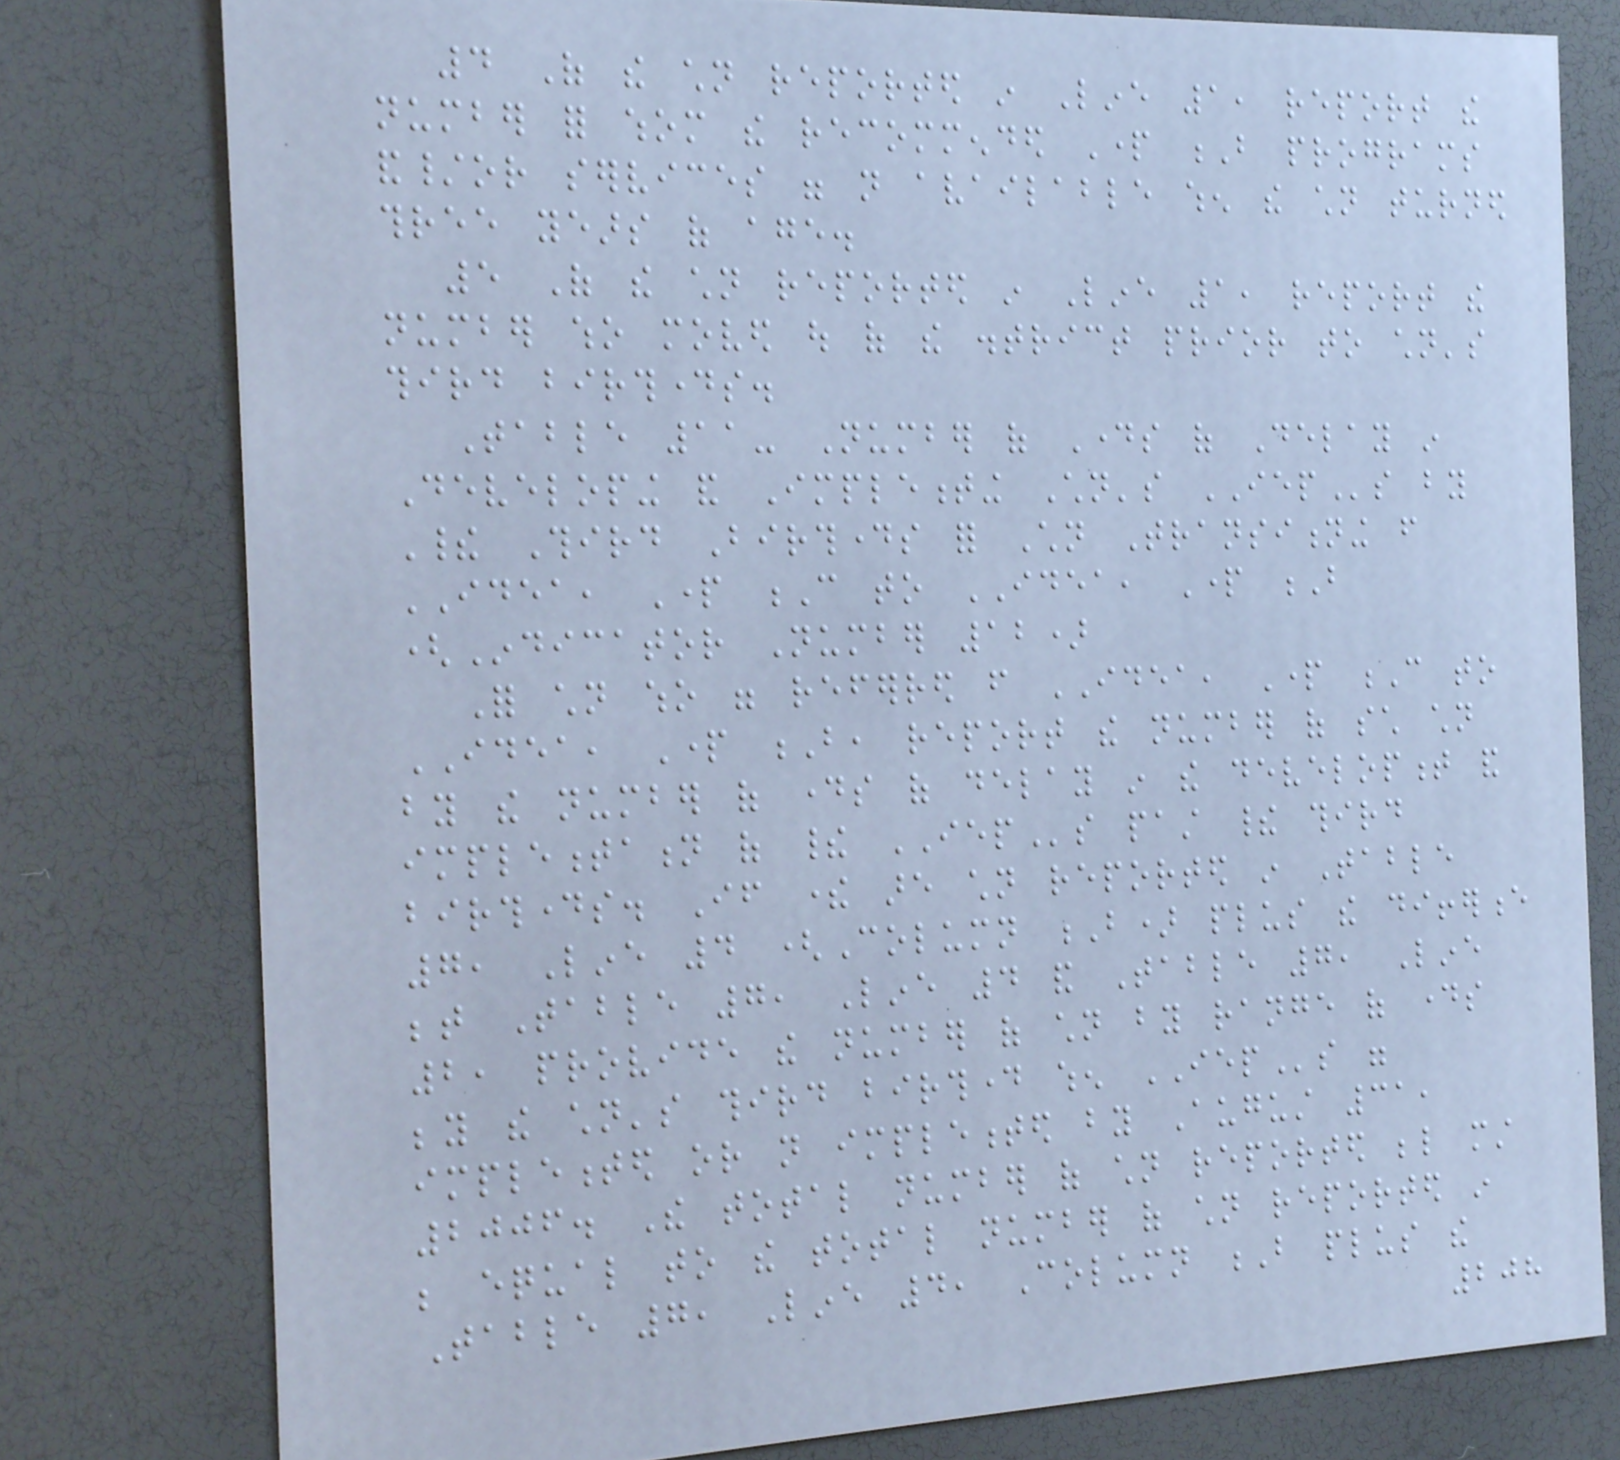4 Of the children reported in Line 1, report the
number for whom the recommended Part B programs
and/or services were not available when the children turned
three years of age.
5 Of the children reported in Line 1, report the
number who moved out of the district prior to children's
third birthdays.
Table 11- Number of Days of Delay in
Developing and Implementing Children's IEPs by
Their Third Birthdays for Children Transitioning from
IDEA, Part C to IDEA, Part B
(Indicator Number 12)
For children who were referred from IDEA, Part C to
IDEA, Part B, report the number of such children
by the number of days of delay in the development and
implementation of their IEPs past their third
birthdays. If there are children reported in Table
7, Line 4 (Column B) plus the difference
between Table 7, Line 4 and Table 7, Line
2, provide the number of children by range of days
beyond the children's third birthday when IEPs were
implemented or not implemented by August 31,
2006. The total number of children reported below must
be equal to the total number of children reported in
Table 7, Line 4, Column B plus the
208
